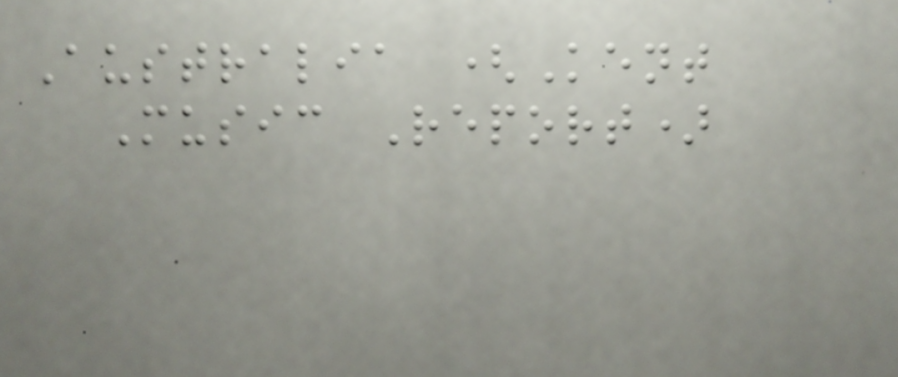Australia (Kent
Music Report)
